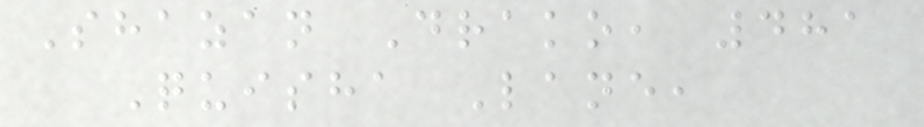Shazan Drako, 481
Quisha Lane,
